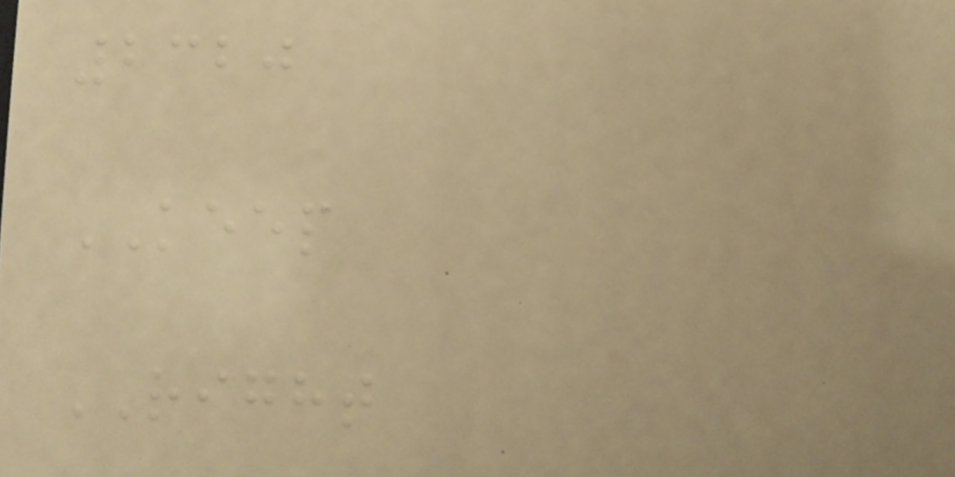2320
KEEP
RIGHT
